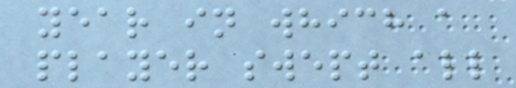year in which a
player swept all
